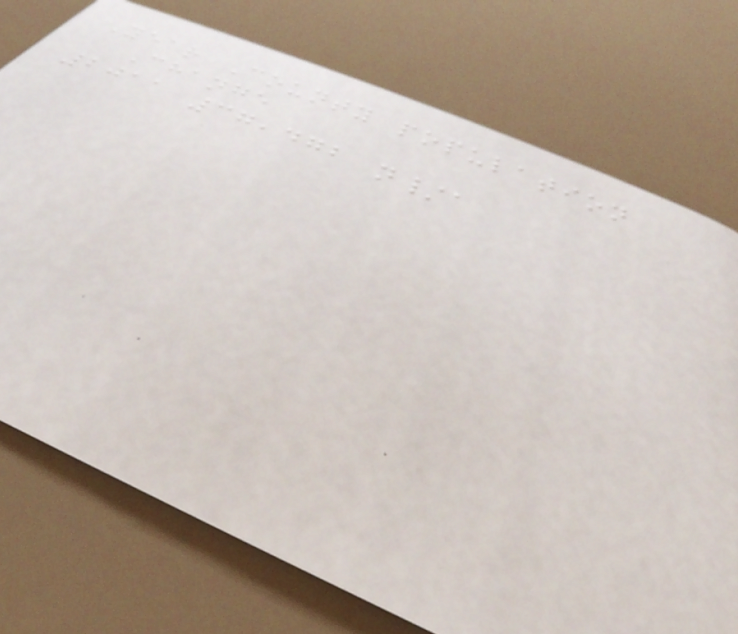Year County population
Change
2011 37,472 n/a
